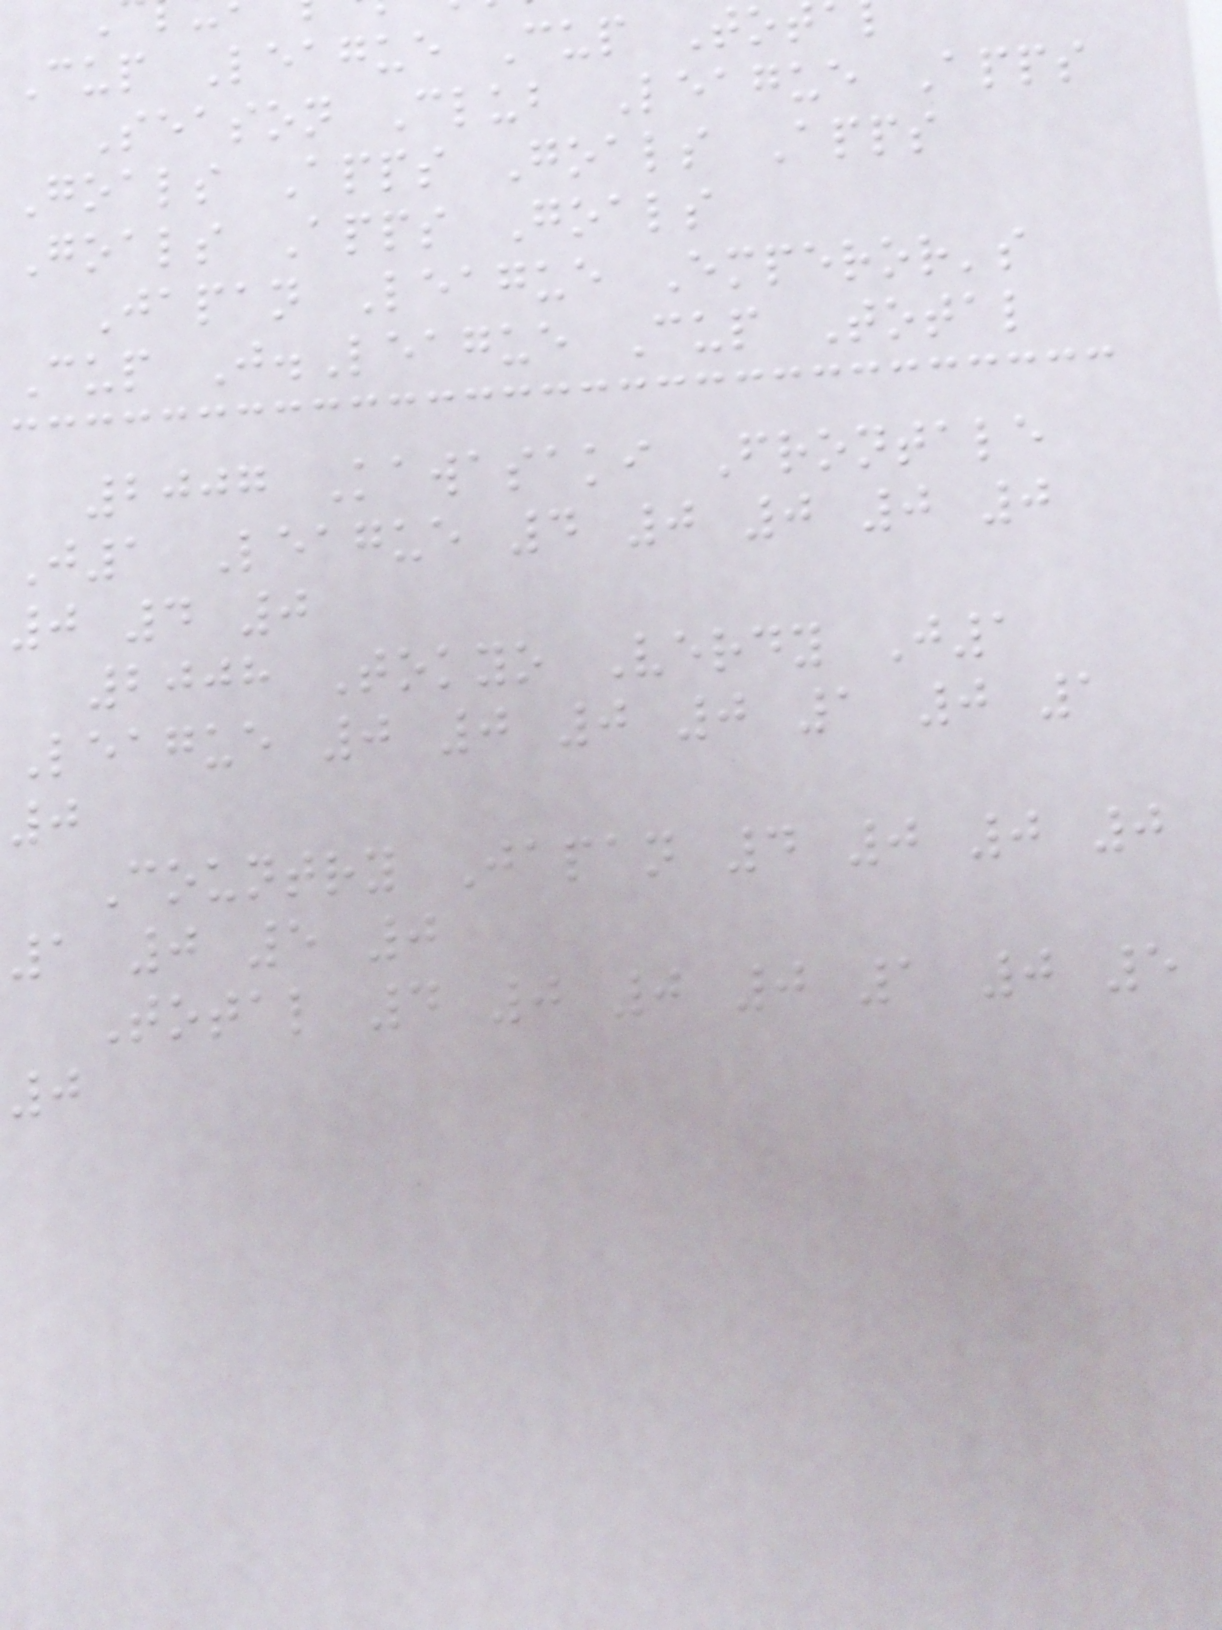Cup League Cup Tot
Season Club League Apps
Goals Apps Goals Apps
Goals Apps Goals
Japan League Emperor's
Cup J.League Cup Total
2007 Kawasaki Frontale
J1 League 4 0 0 0 0
0 4 0
2008 Tokyo Verdy J1
League 0 0 0 0 1 0 1
0
Country Japan 4 0 0 0
1 0 5 0
Total 4 0 0 0 1 0 5
0
